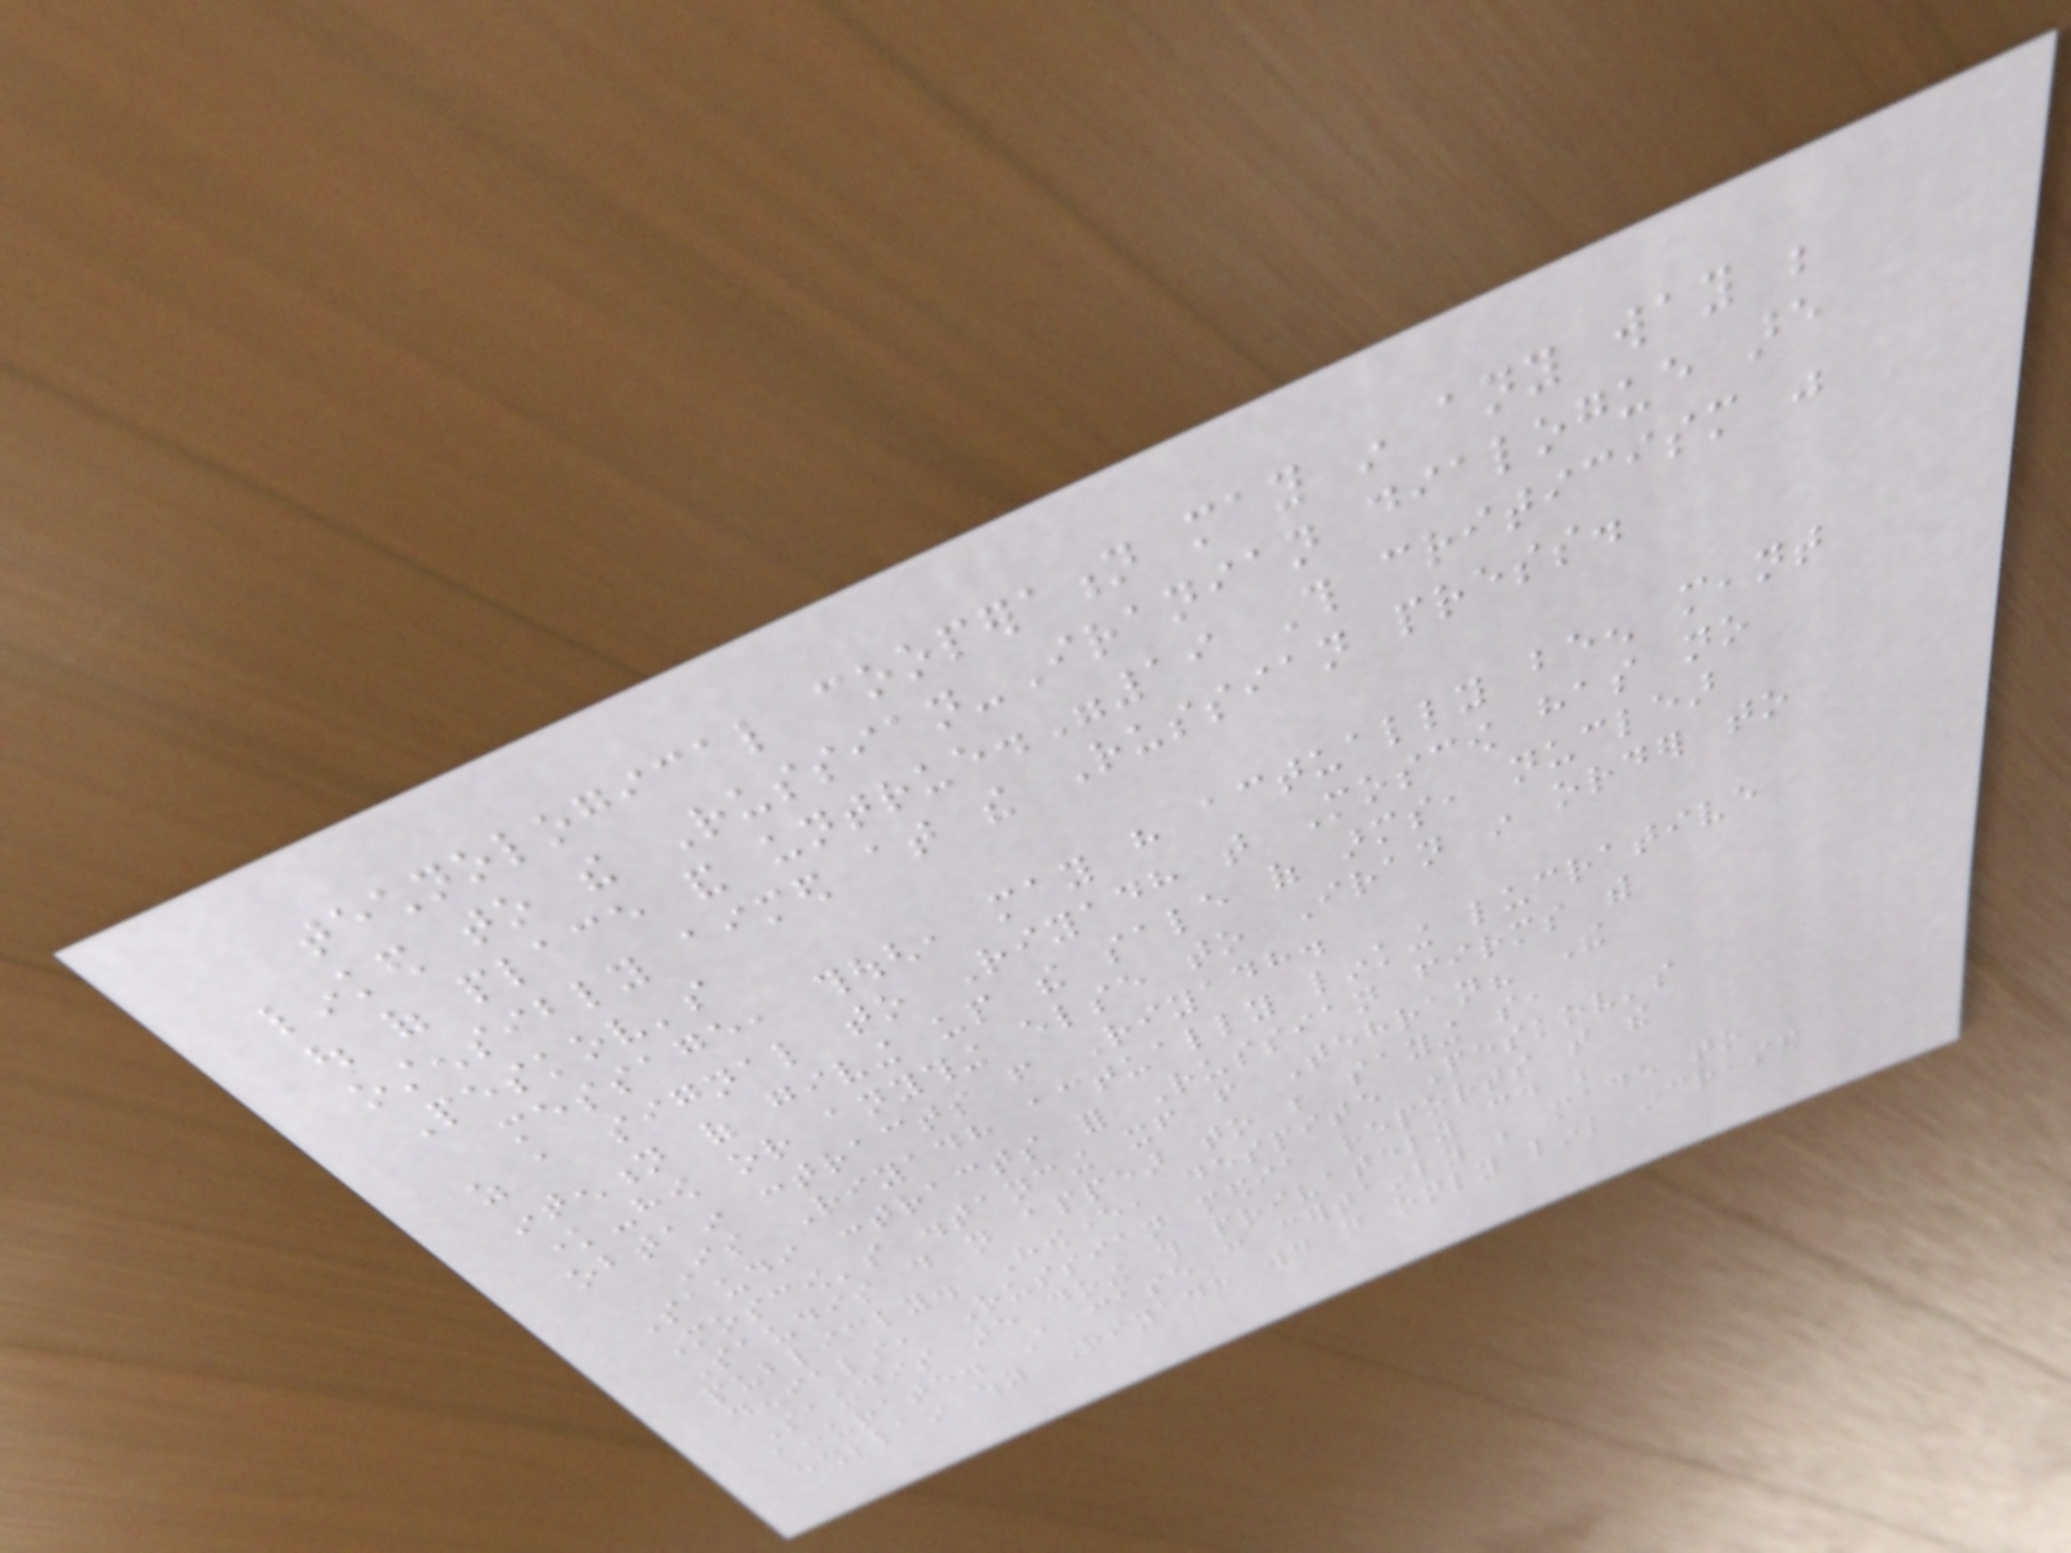technological cooperation may in any way be
linked to the Russian-Iranian dialogue are
out of place and untrue."19 This criticism was
ostensibly aimed at the Russian press.
Peskov's
message, though, may have actually been meant
as a signal to Riyadh that Moscow has no
intention of giving up the sale of arms, nuclear
know-how or anything else to Iran in order to
obtain contracts from Riyadh.
Is Riyadh actually linking lucrative
Saudi contracts for Russian firms with
Moscow's distancing itself from Tehran? The
Saudis do not appear to be saying so,
publicly. However, despite Peskov's
denials, Russian media reports that the
Saudis are doing this privately could be
accurate. A case can certainly be made to
explain why Riyadh would not only link increased
